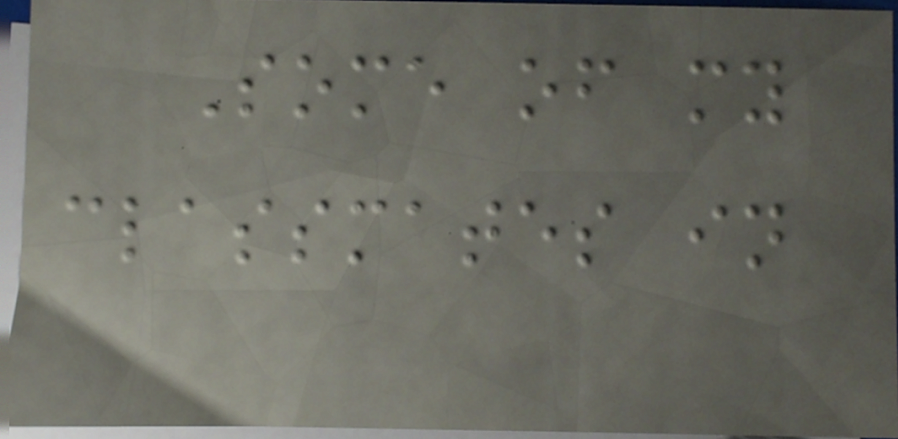Some of my
classmates in
